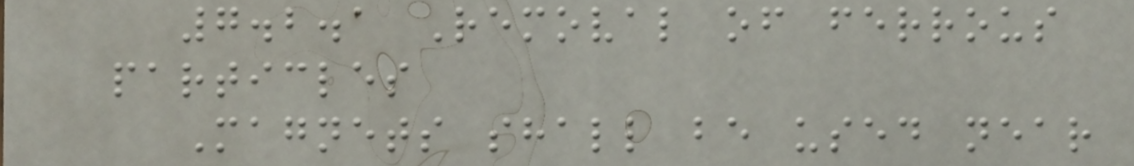7.2.1 Removal of ferrous
particles
Magnets shall be used near
